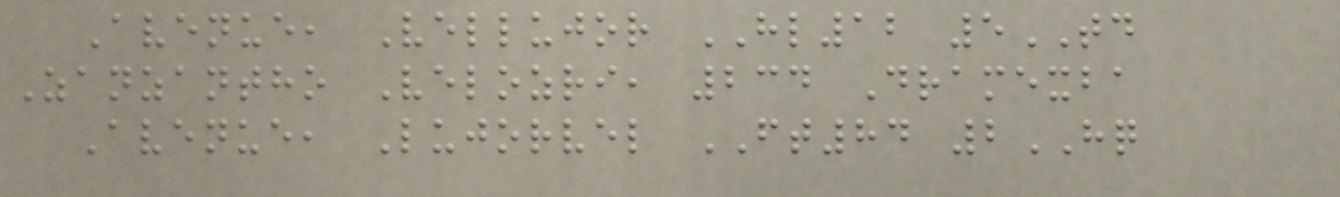Avenue, Vellujor HL12 5TD
Zanzantho Velozri, 234 Dramexba
Avenue, Lujorvel FT84 2HQ
